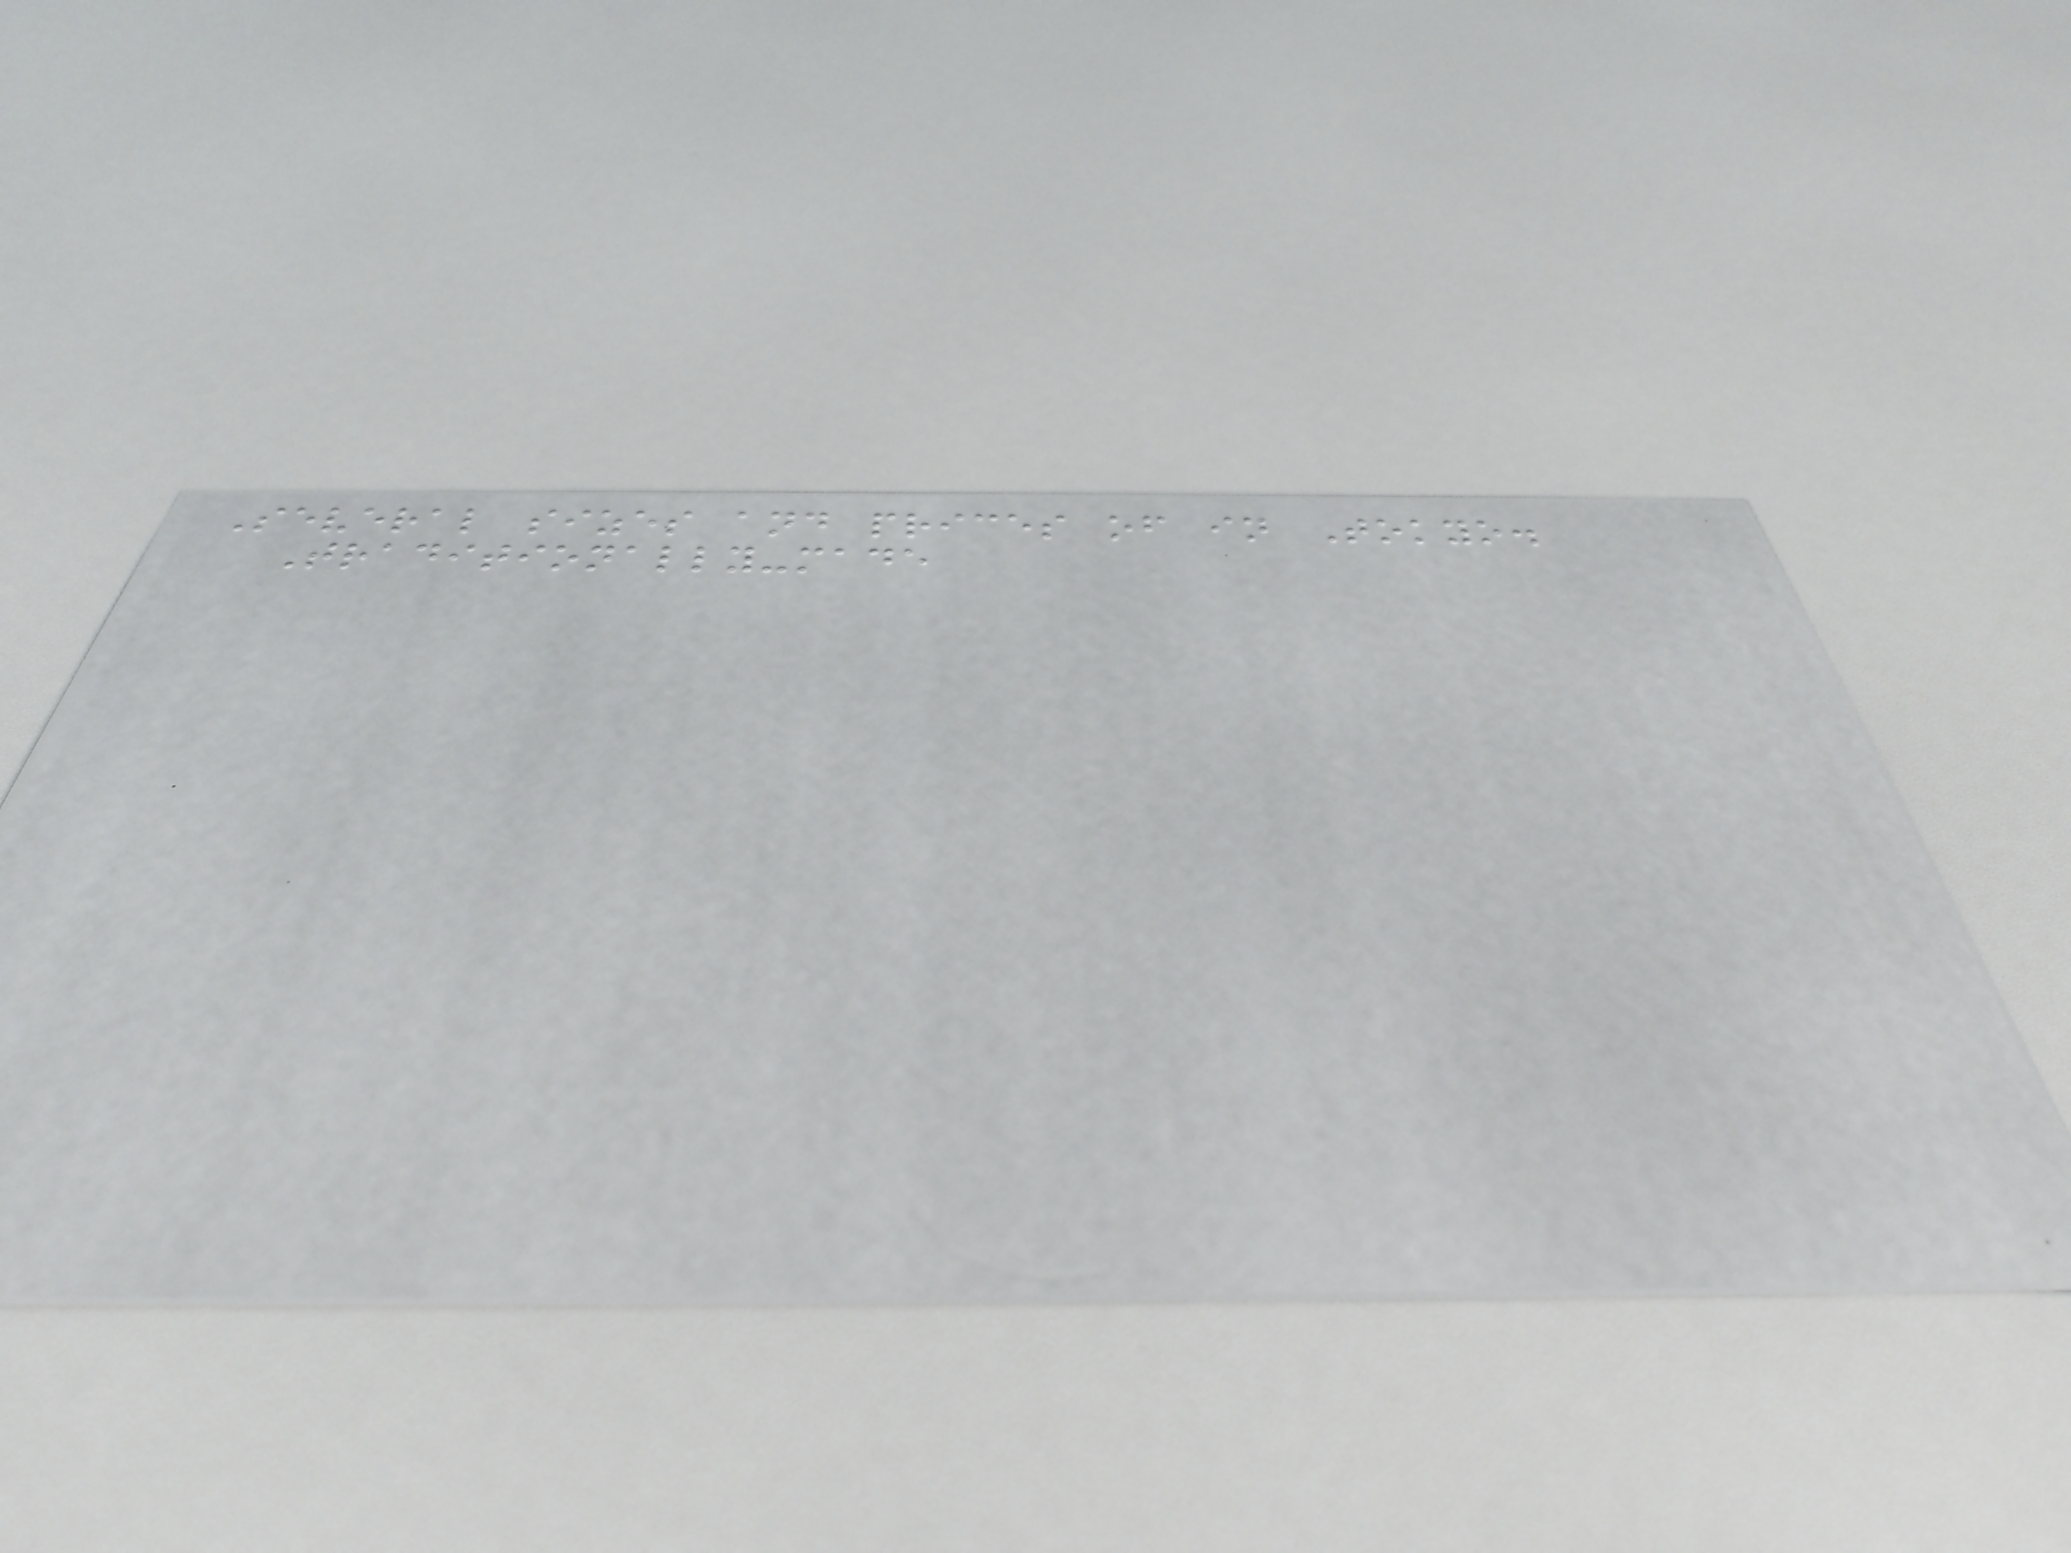Several sizes and prices of in Tokyo.
Traditionally-made
